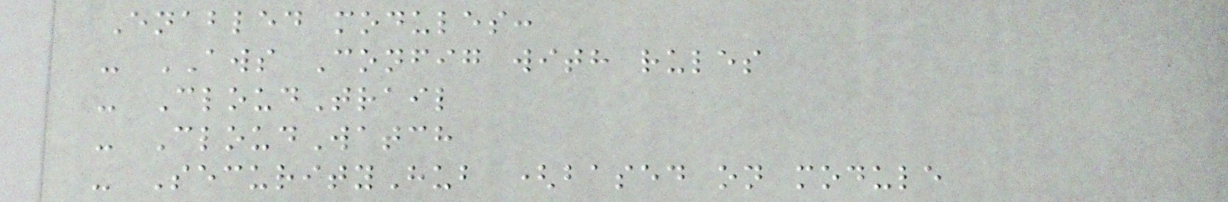Enabled modules:
- AWS Config with rules
- CloudTrail
- CloudWatch
- SecurityHub (based on module
